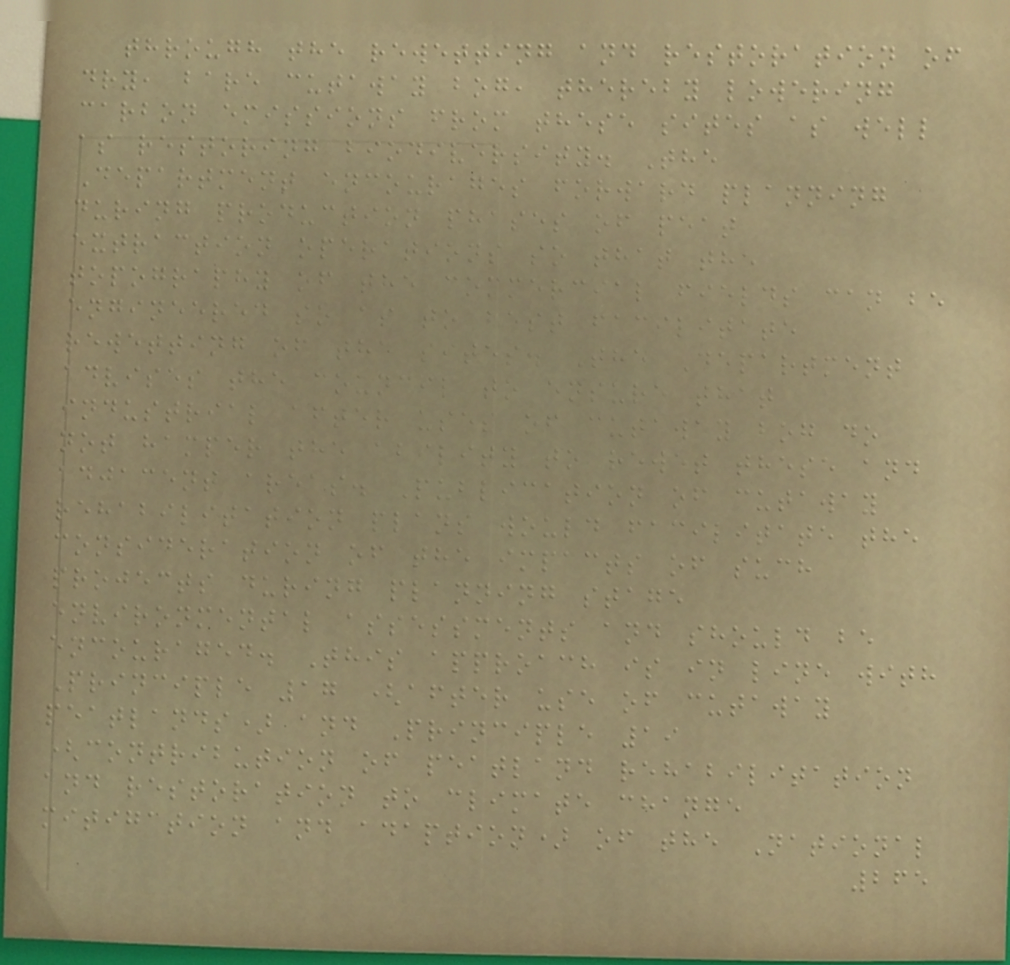through the rewetting and restoration of
dry, bare cutaway bog, thereby lowering
carbon emissions from these sites as well
as restoring biodiversity. The
Department encourages forward planning
during production phases of peat
extraction operations so that the
topography of the commercial fields can be
engineered so as to best facilitate
rewetting of the sites. The Department
advises the council to ensure that
industrial after uses of cutaway bog do
not hamper the ability to rewet these and
adjacent areas. Publication of cutaway
rehabilitation plans would facilitate the
consideration of the impacts of such
projects during planning stage
environmental assessments and should be
encouraged. This approach is in line with
Principle 17 (after use of cutaway
peatlands) and Principle 19
(contribution of peatland rehabilitation
and restoration to climate change
mitigation and adaption) of the National
265
